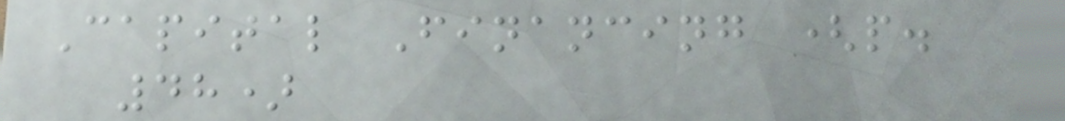Capital Financing (p.
48)
